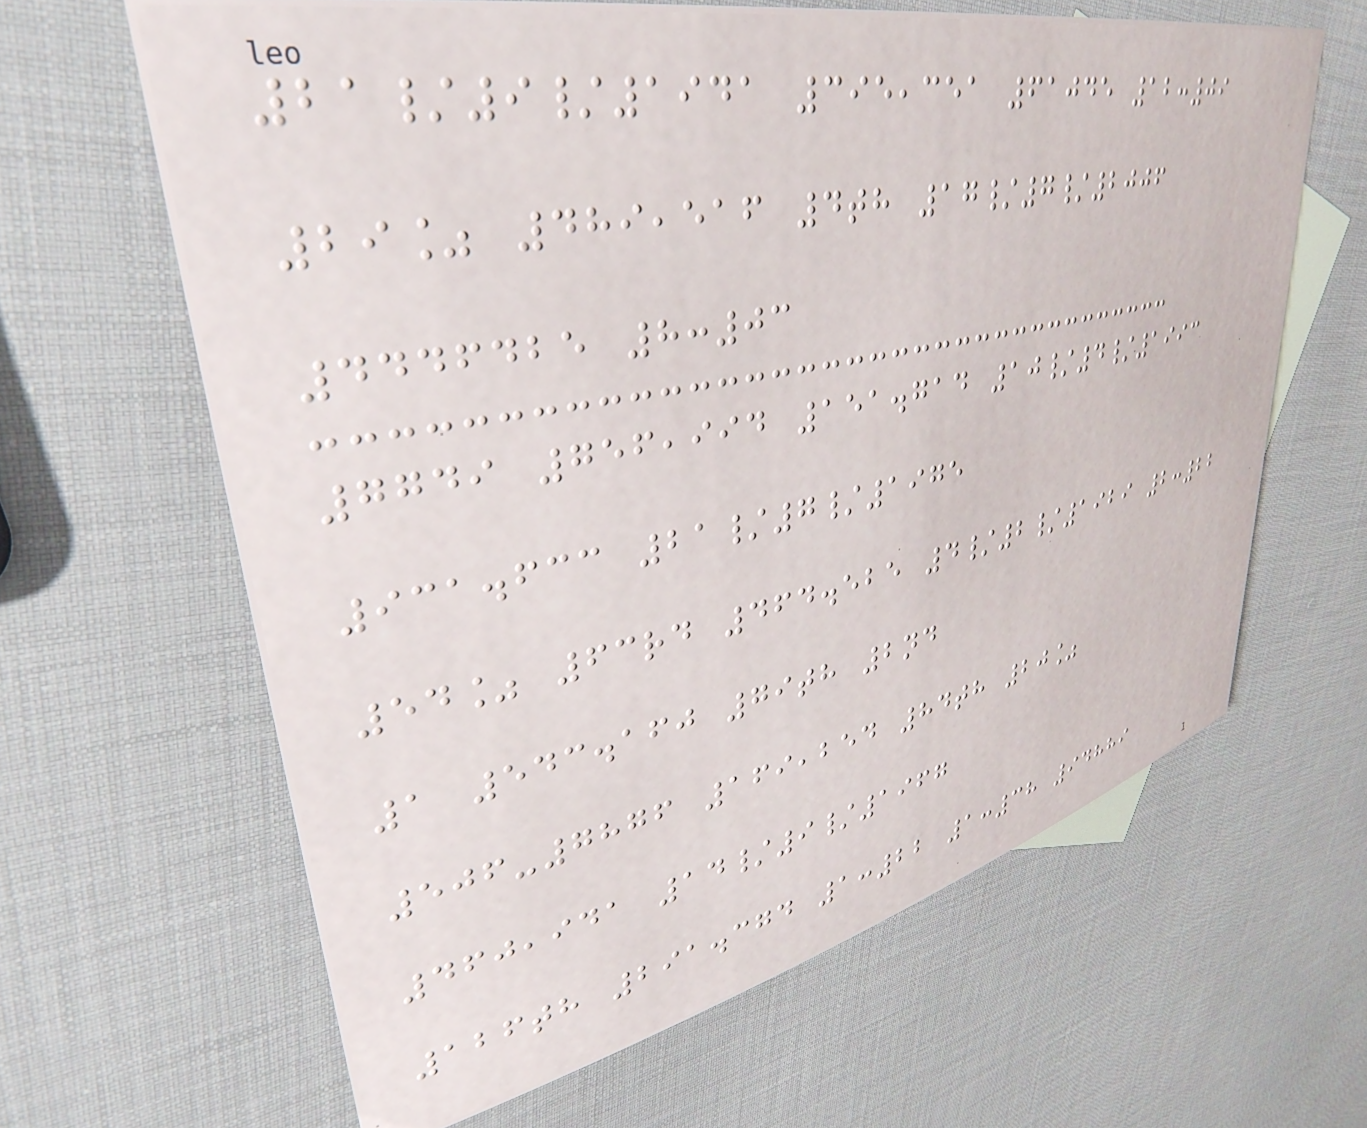21/9/1941 395,351 61045 12:09
29% 489,516 4th 17/7/2006
4446425 8:03
7749 756,994 151.714 10/4/1993
931.633 21/7/1975
54% 63rd 464.525 4/2/1929 2:22
1 543.160 79th 2nd
506-7876 169,254 84th 20%
460,941 14/9/1967
126th 291.374 1:22 1:38 94889
